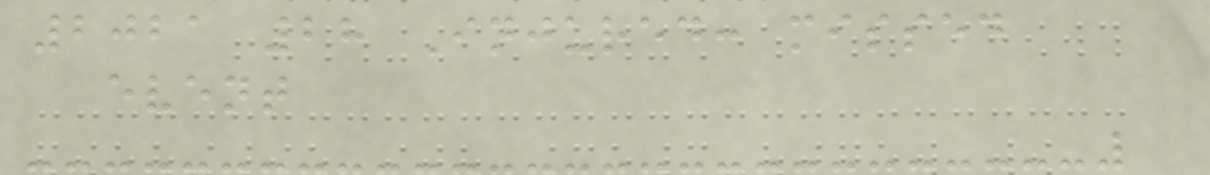2021 28 Injured: missed
event
